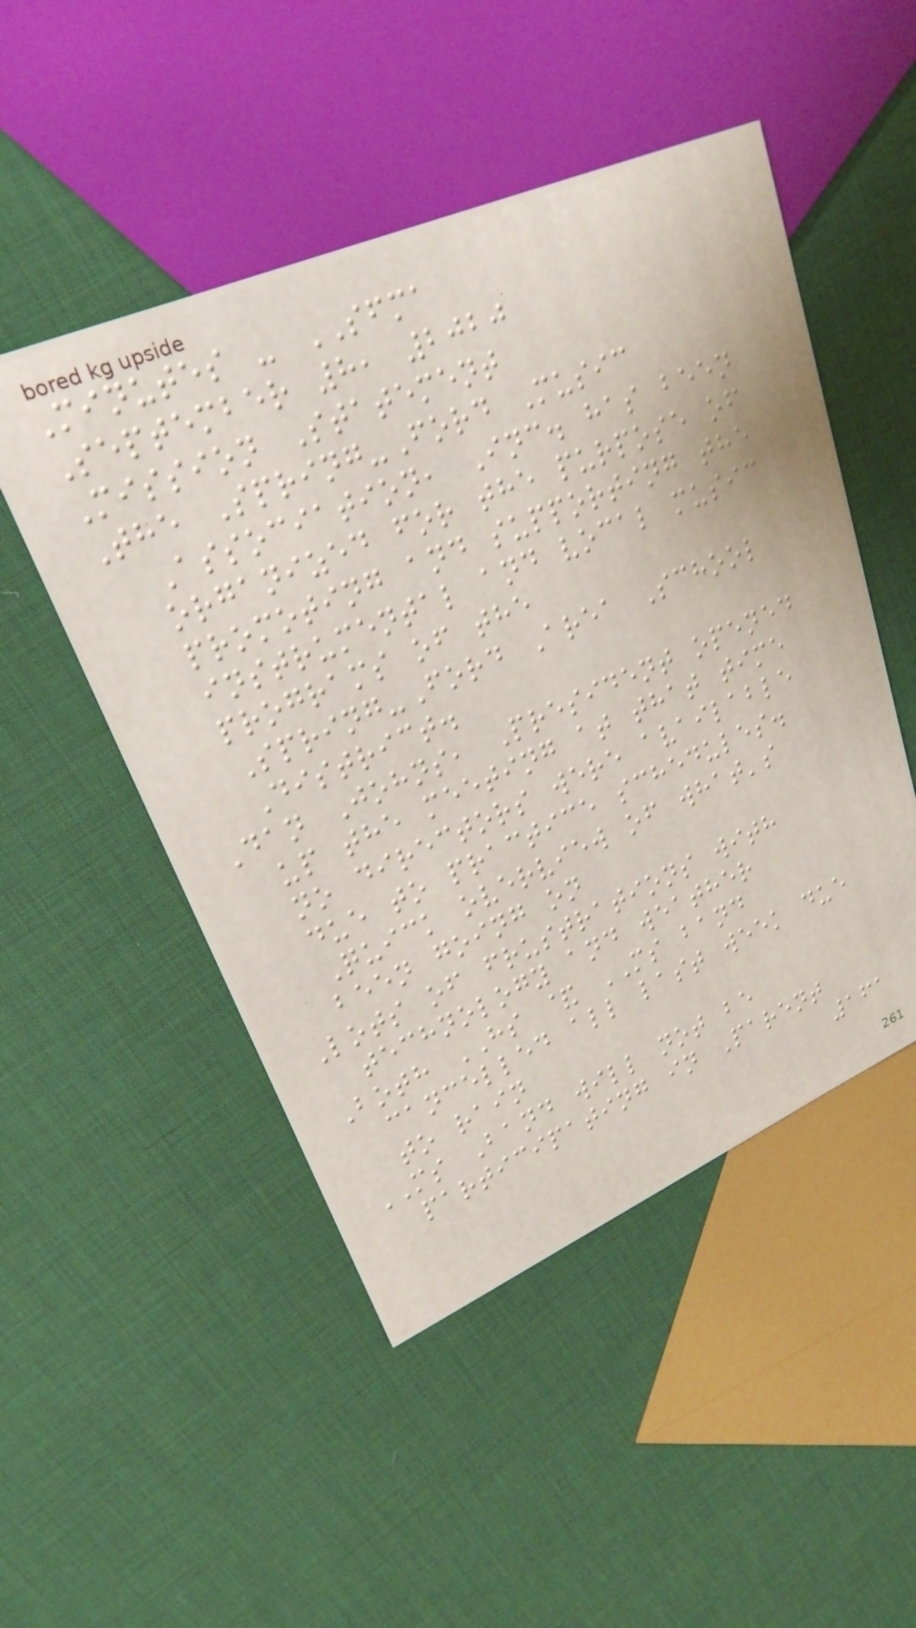Minutes - SFMA
September 8, 2020
Mission Statement
The Spring-Ford Music
Association, Inc. has been
organized for the purpose of
promoting and supporting the
instrumental and vocal music
programs of the
Spring-Ford Area School
District.
Dan Johns, President opened
up the meeting at that time
no directors were available
due to practice schedules.
Quick overview of what's
been going on
Lots of frustrations with
technology and weather
Both HS & MS band
cancelled all last week due
to rain
MS Band will not be
participating in Parent
161
